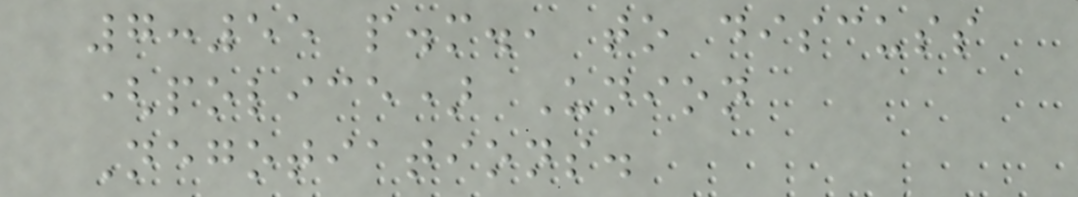7:55 p.m., to discuss
(police) Union
Negotiations.
